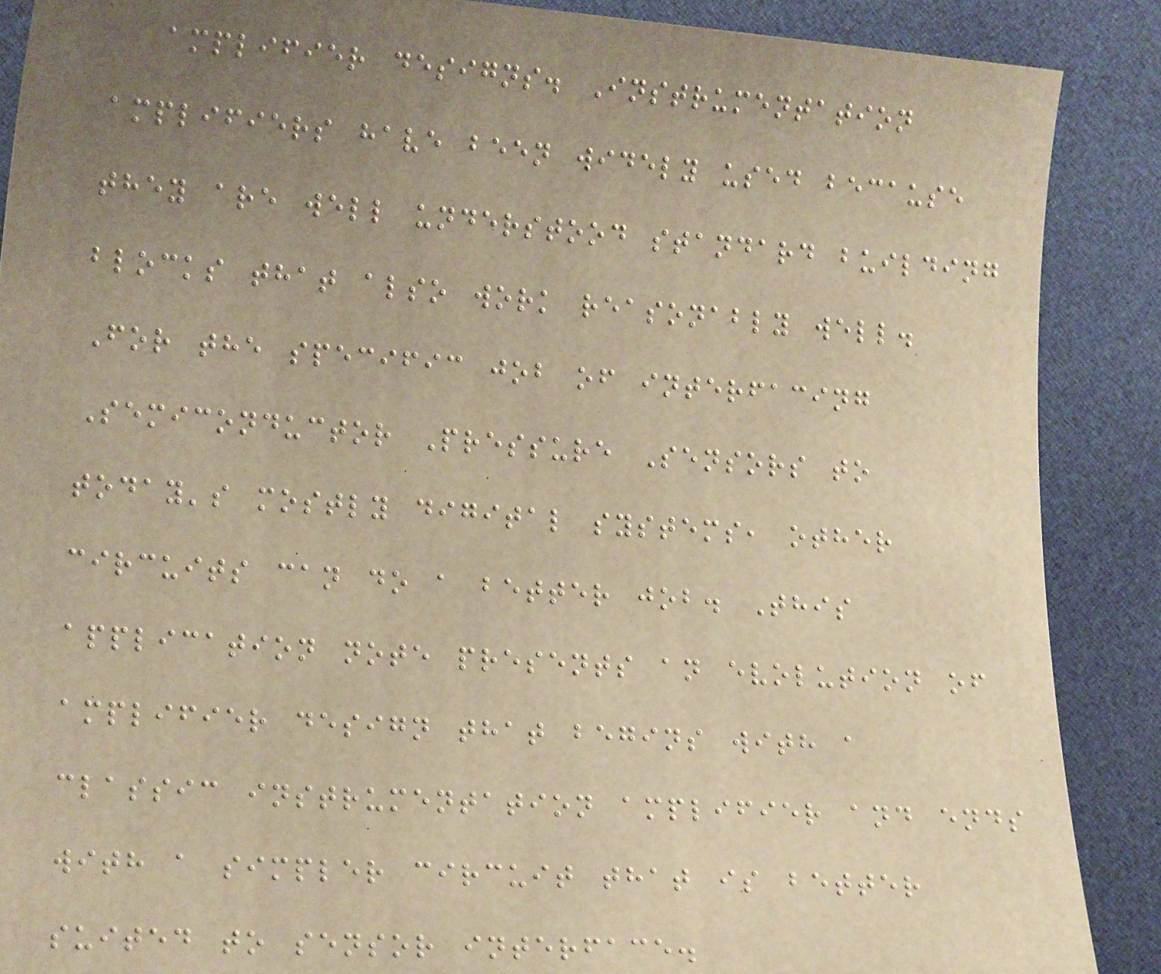amplifier designs. Instrumentation
amplifiers have been widely used because
they are well understood standard building
blocks that also work reasonably well.
For the specific job of interfacing
Semiconductor Pressure Sensors to
today's mostly digital systems, other
circuits can do a better job. This
application note presents an evolution of
amplifier design that begins with a
classic instrumentation amplifier and ends
with a simpler circuit that is better
suited to sensor interface.
